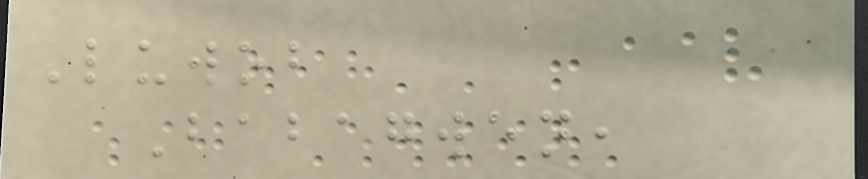Luwob
Babagwen,
